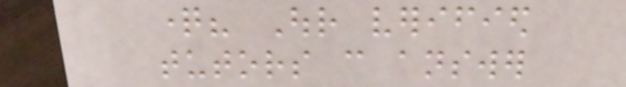question? Our verified
tutors can answer
